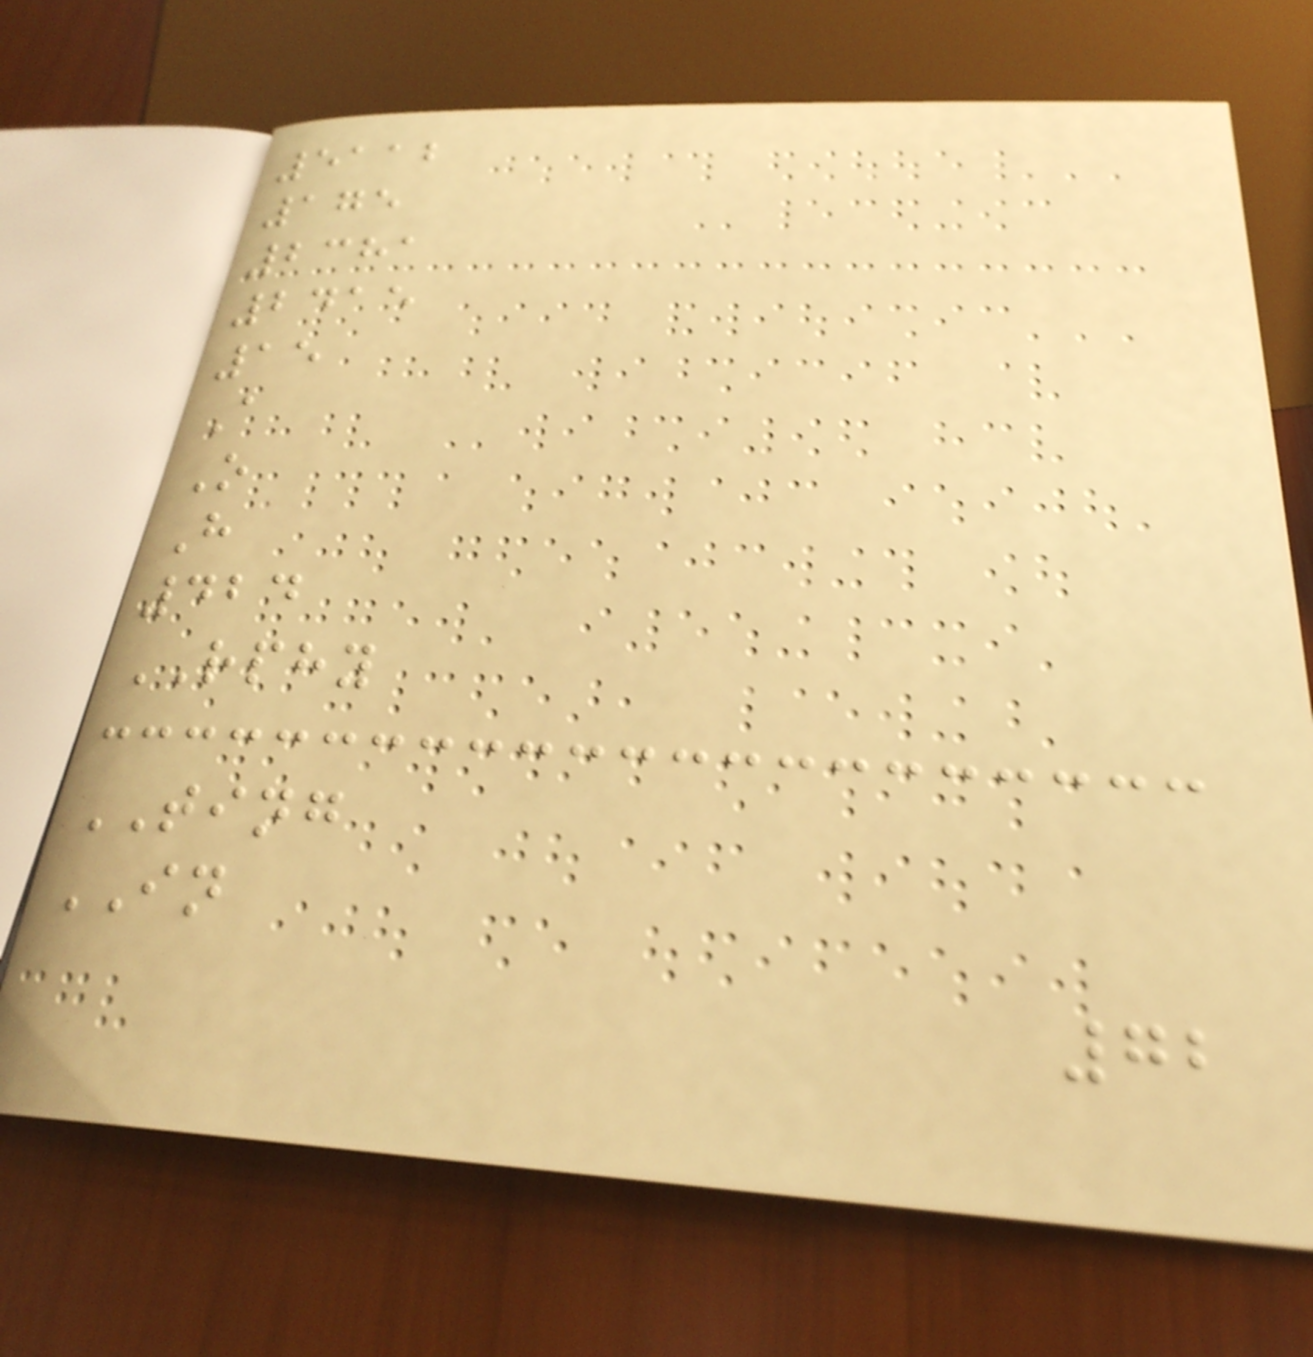5112
175
2381
2415
15
A
O
H
424
RPHY
TING
IN
72
